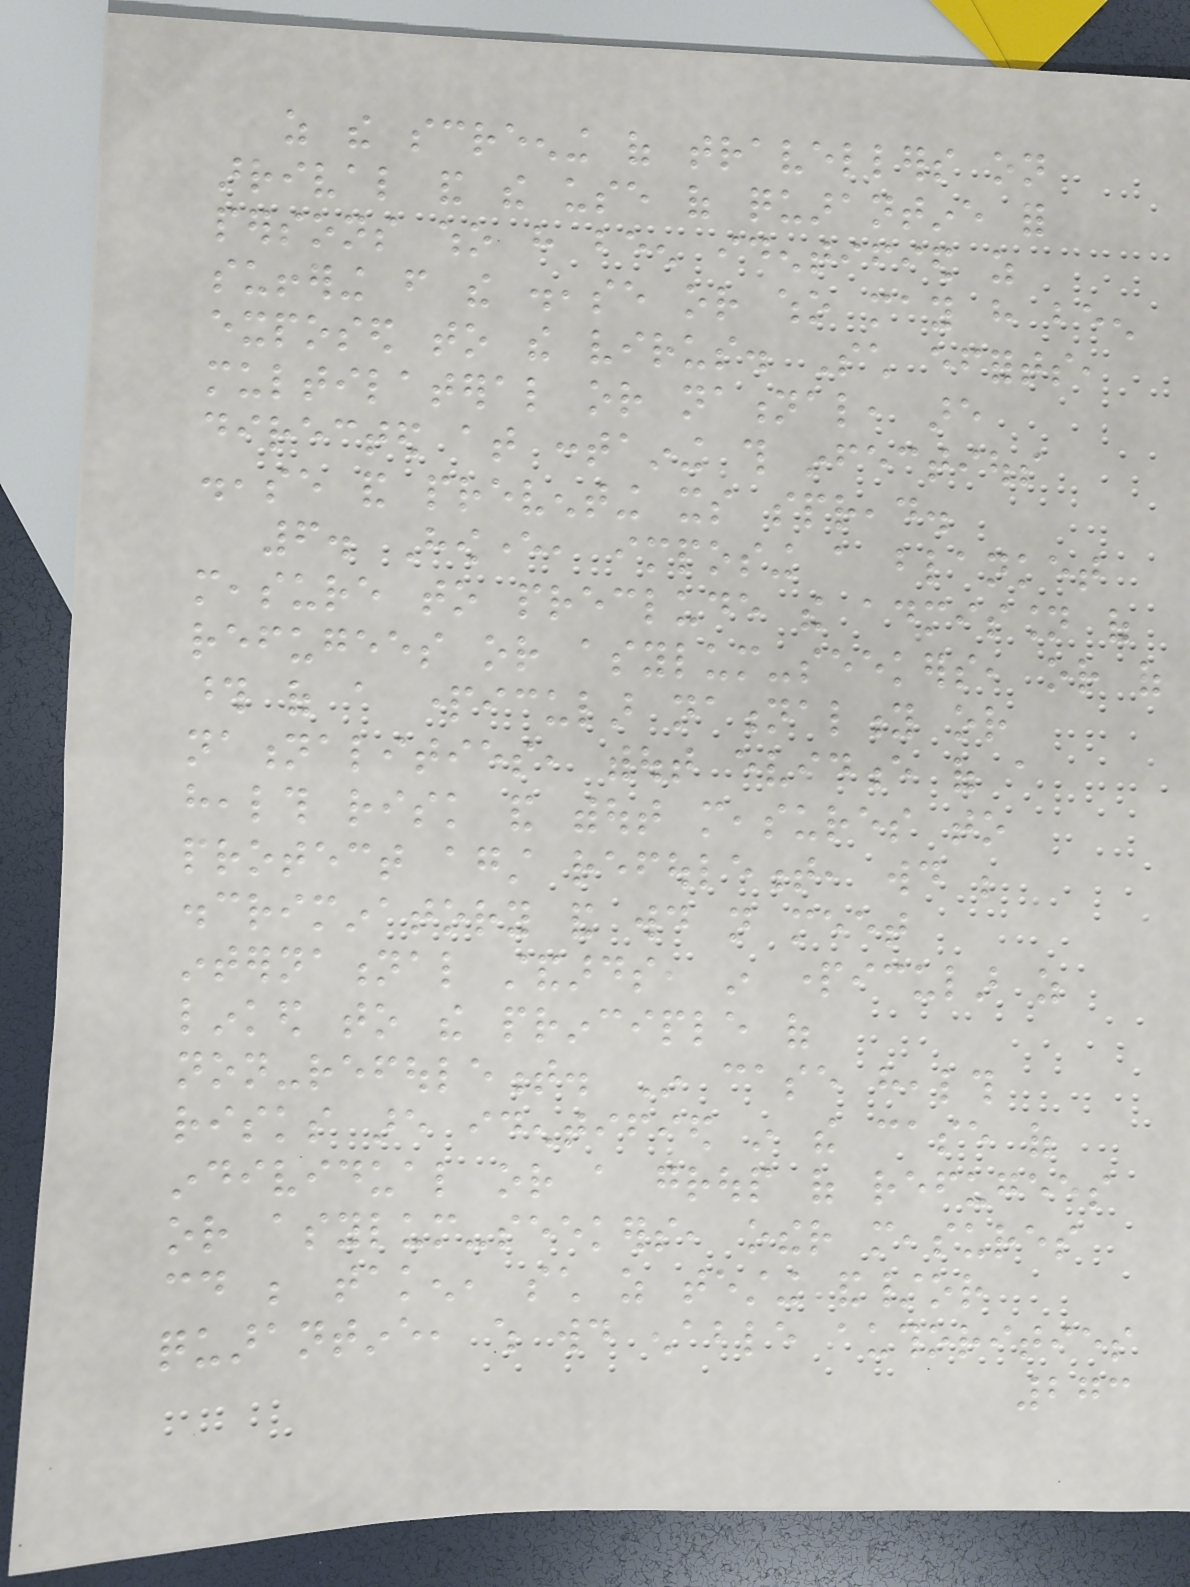as the screening of travellers on
arrival and the use of quarantine for
persons who have been identified as
suffering from the disease or who may have been
exposed to the virus. Such efforts,
multilateral or national, are
directed at containing this infectious
disease and preventing its spread.
6. However, imposing a blanket
measure to preclude the admission of
refugees or asylum-seekers, or of
those of a particular nationality or
nationalities, without evidence of a
health risk and without measures to
protect against refoulement, would be
discriminatory and would not meet
international standards, in particular as
linked to the principle of
non-refoulement. In case health
risks are identified in the case of
individual or a group of refugees
or asylum-seekers, other measures
could be taken, such as testing and/or
quarantine, which would enable authorities
273
